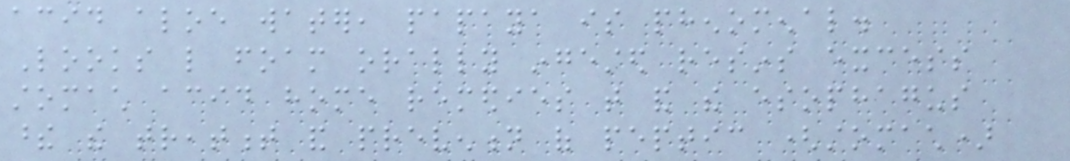acid aloe water, papaya is phenomenal.
Looks like foam orally ingested resins excess
stomach acid home remedies that and the esophagus
these the treatment and prevention of peptic (stomach)
